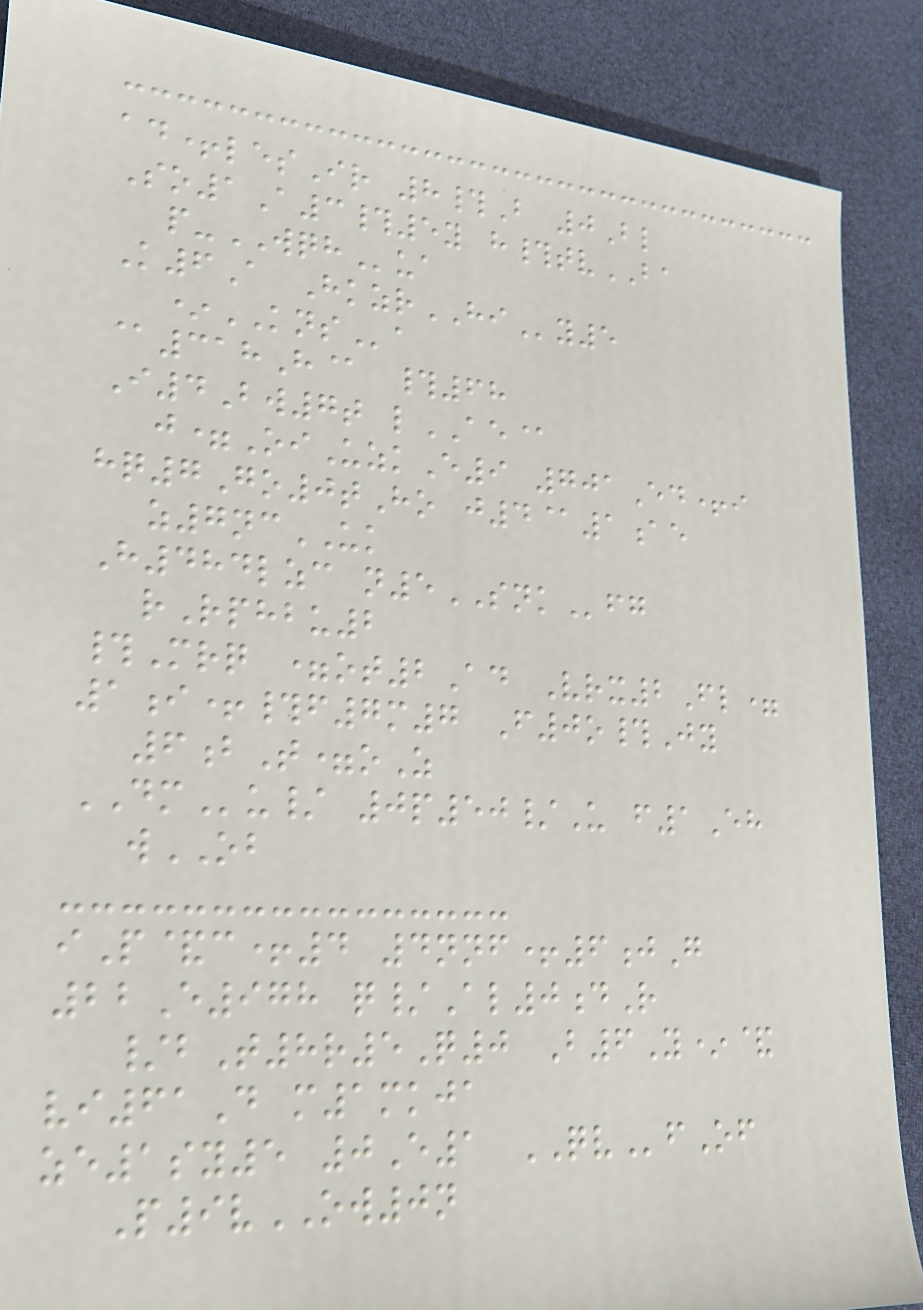ad+lesIr 8#B 0Bl
So1A3#5y h#tvBA
p-WQHua
K6A HkzrHIy5
*KNSa
@318H@ #68
I4Bw7t lAE@
j=OiUzkE9 701Ed+i
hq7Go0tHo j4@1ae
z7ncUK
H484lzc n5SNKfg
rRphbu2
#Mrq =ot2Ad Vrx2Fl=
1i+#f7m7 F0o#Jy
6bT=oZ
DMu/ 0p50/U f1Eh
wOB
iP&c+4 4nnf+6jG
22E978 q/Al0dR
/bT8r5Q0 B6Y*&
vi61D m1mkja
ze1sy5 0E1 QVfOf
P9vOW0n
